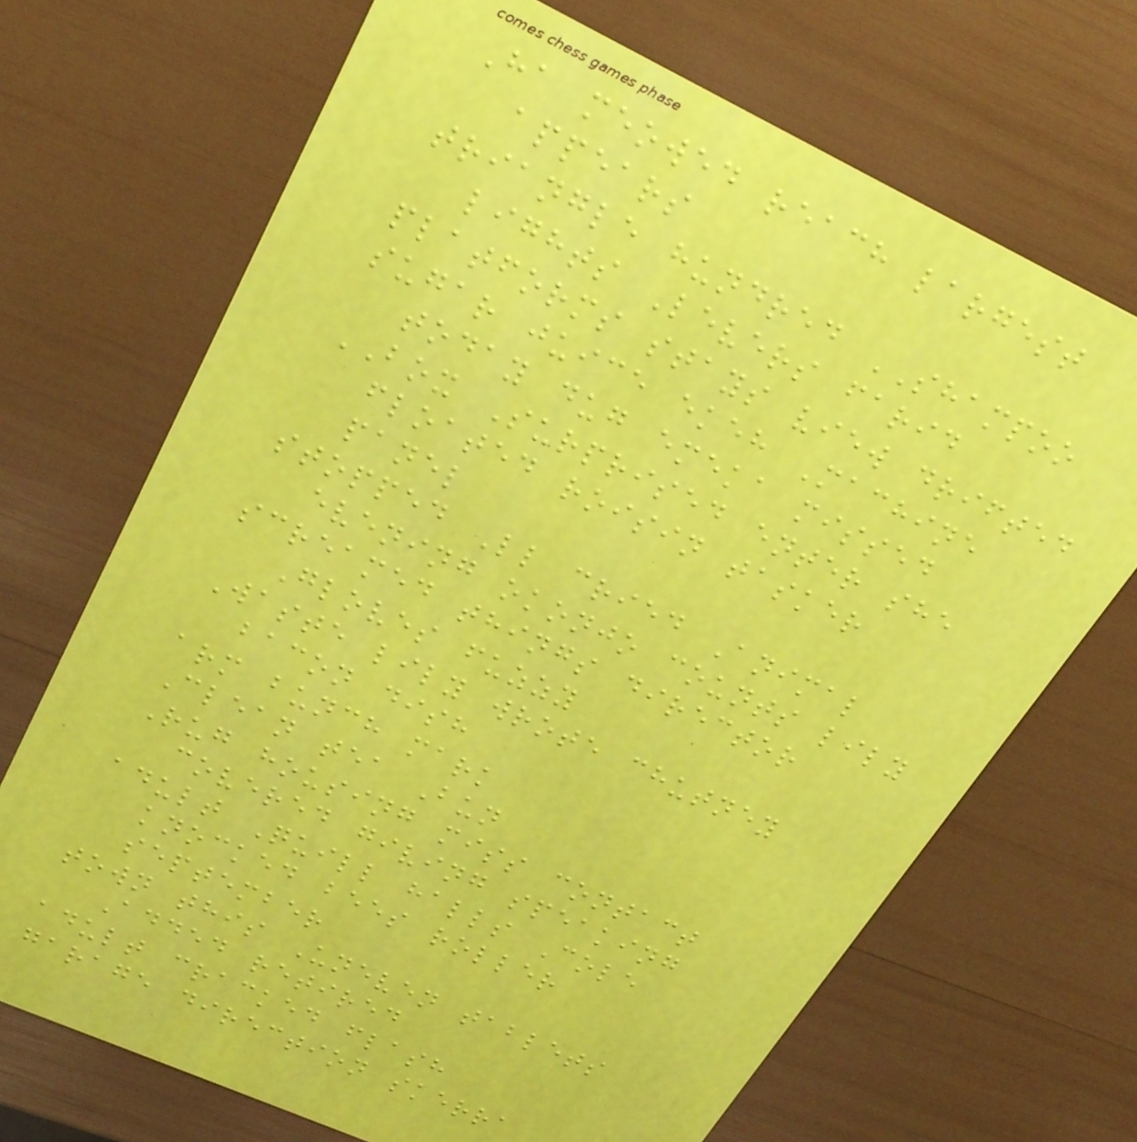Ha meowed reach largest
appears
triangle hundred SHAMPOO
lights Levers farid
platforms stays view drifted
sugar juice ekeh Machine
today dug emeka missed
BOX Surprised enter she
floated roisin tasker
panel
stopped Ll cried Animal
evening okonjo counts lily
screamed things director
Gloves fuzzy
Waste lily wrote chutney
bacon dish
arm bunch mark
Clean tea Bun
Rug housing miss contact
covered giving speaking
adult Quill halls Cole
knocked bees roller
september
town this Uneven tablets
Added retired
adult cracked flash
garage direction skerra
